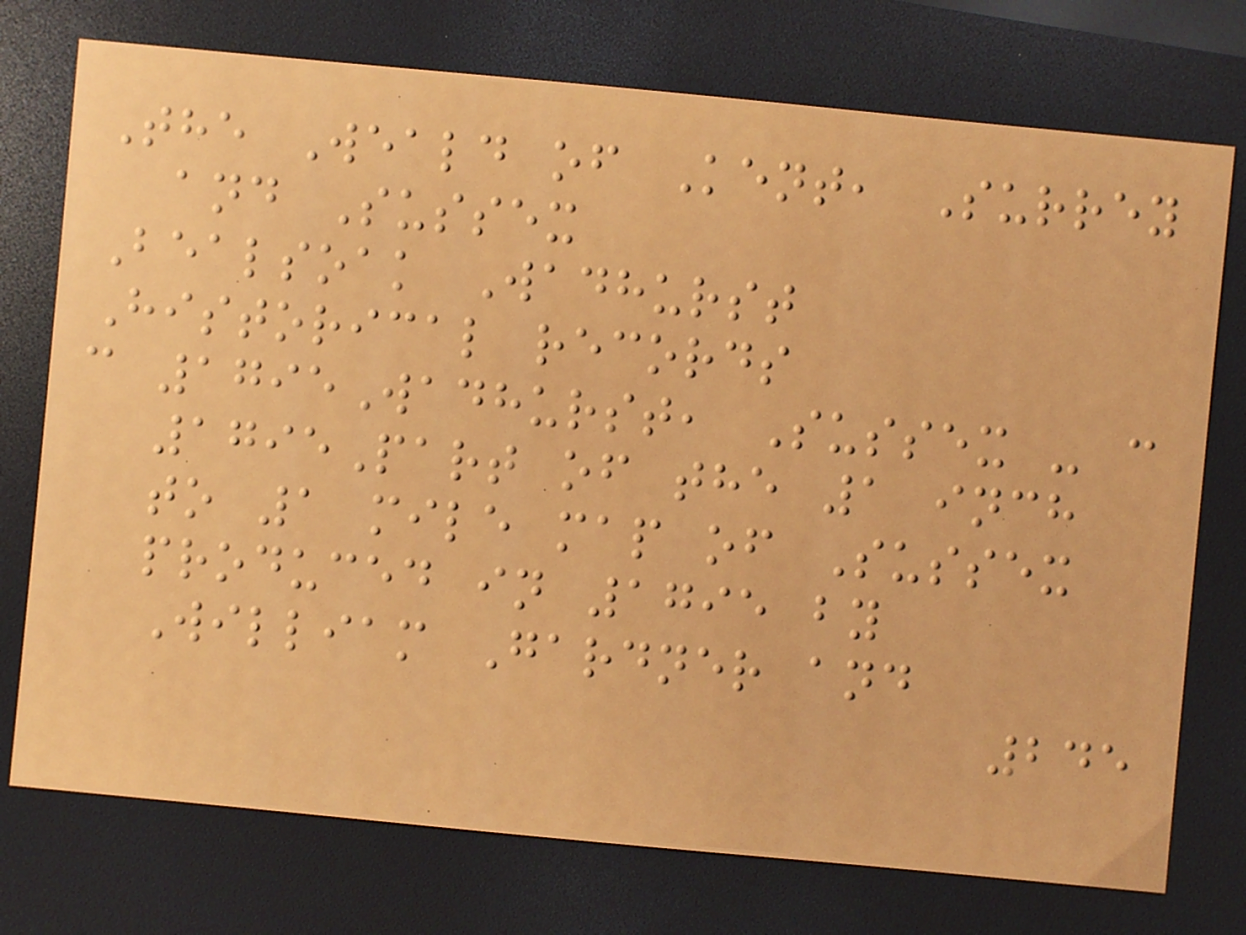The Weald of Kent, Surrey
and Sussex
Bealsoak Wadhurst
Historical records
c 1795Wadhurst, Sussex - c
1795Part of the 1 inch
to 1 mile map of Sussex
produced in 1795 by
William Gardner and
245
